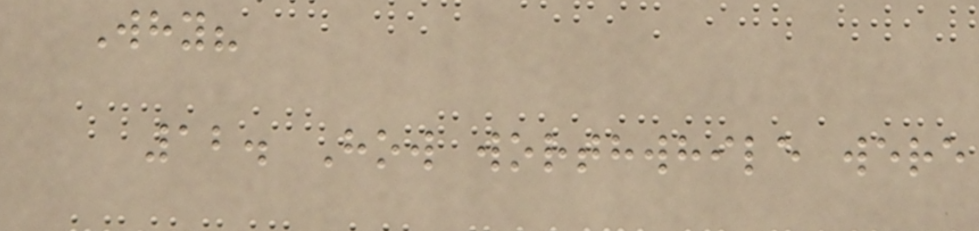Why?
12. How worthwhile were
